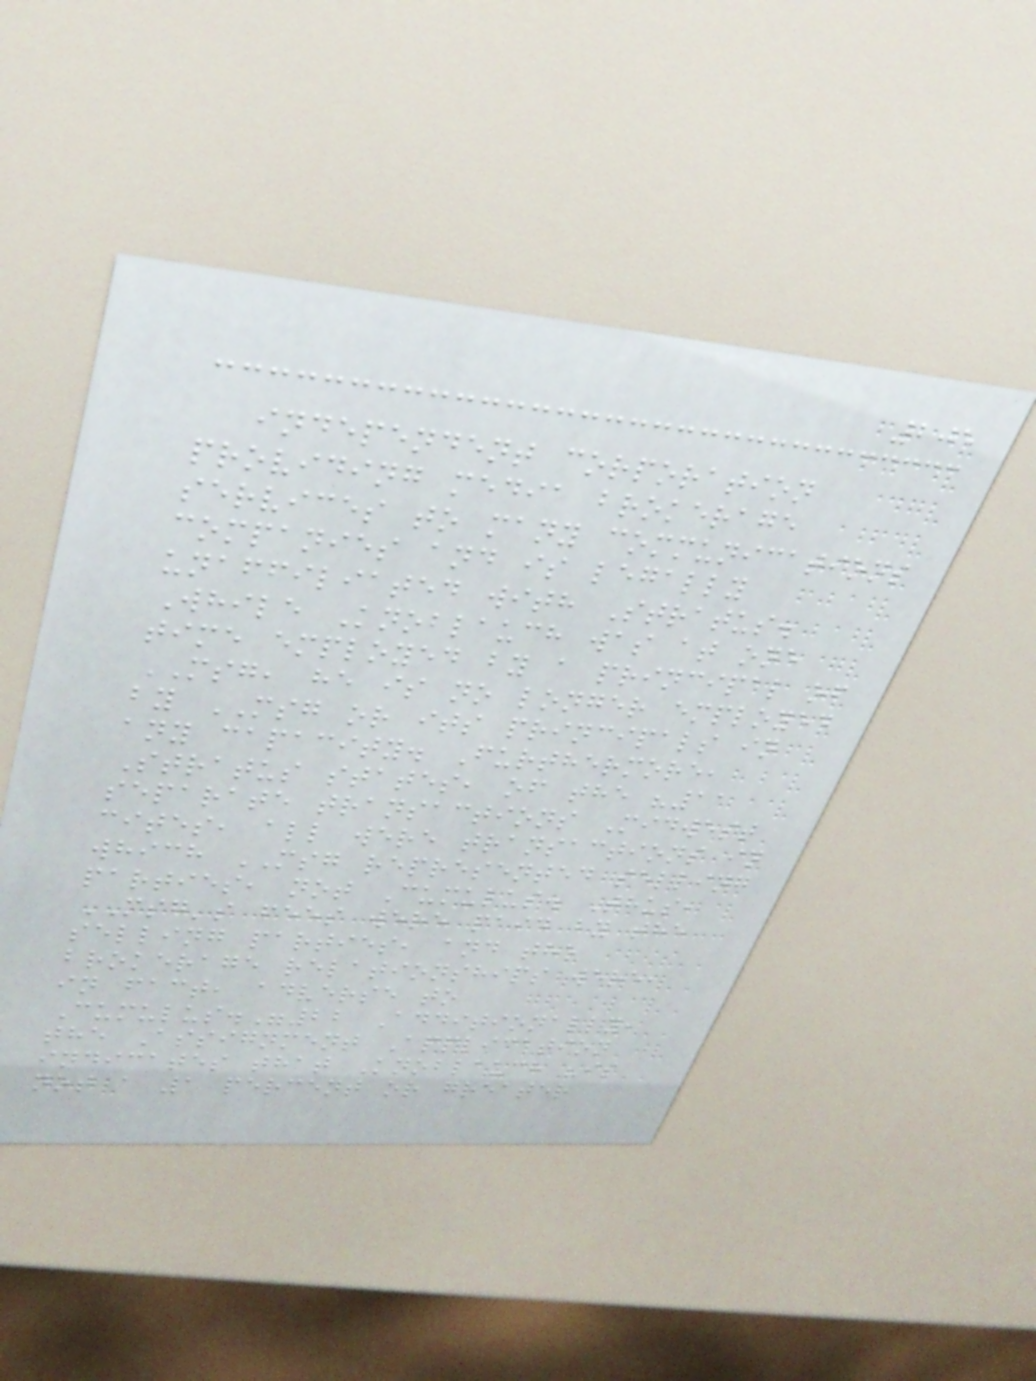205
independent corporation
providing media brokerage
services to many communications
companies and is legally
unaffiliated with Stratus.
While Knoblauch was at one
time employed by a principal of
MSG, he is no longer employed
by MSG or its principals in
any capacity. Furthermore,
Stratus states, of the "11
separate transactions Midwest
cites, all were transactions in
which MSG represented selling
parties, not Cumulus. Thus,
MSG's fees were paid by the
selling parties, and the
brokerage relationships were,
in fact, adverse to
Cumulus."22 Additionally,
the Assignment Application
indicates that Knoblauch "is
not a 1 percent or greater
